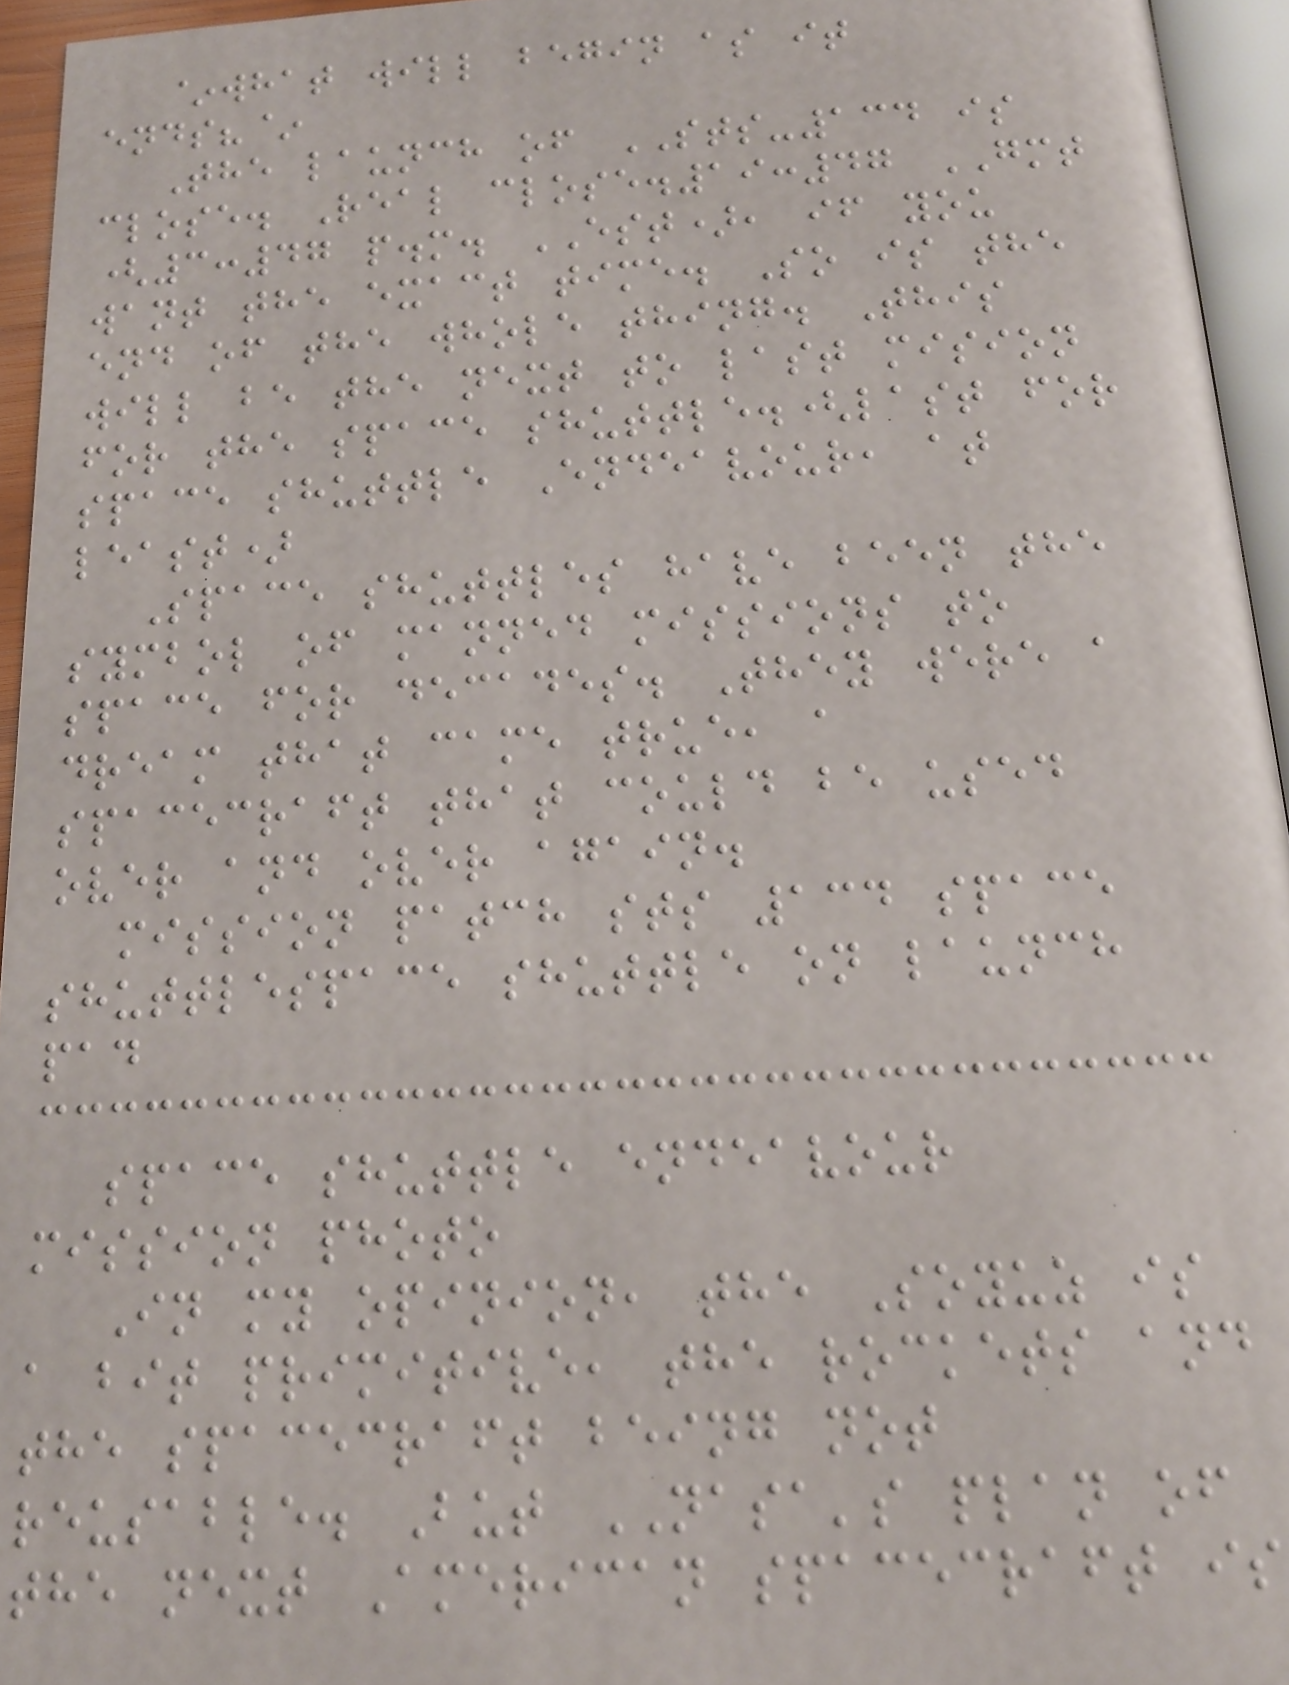~what will begin as it
ends?~
The launch of STS-134 is
close. Real close.19:47 GMT
(3:47 p.m. EST), if you
want the exact time. So is the
end of the whole thing. This
will be the next to last mision
for the space shuttle.(last for
space shuttle Endeavour, at
least)
Space shuttles have been the
symbol of manned missions to
space for decades. They were a
dream that came true, a
spacecraft that could be used
over and over again.
mission patch sts 134 space
shuttlespace shuttle on launch
pad
space shuttle endeavour
mission photo
In my opinion, the Soyuz is
a bit primitive, the rockets and
the spacecraft being not
reusable. But NASA's plan of
the next American spacecraft is
